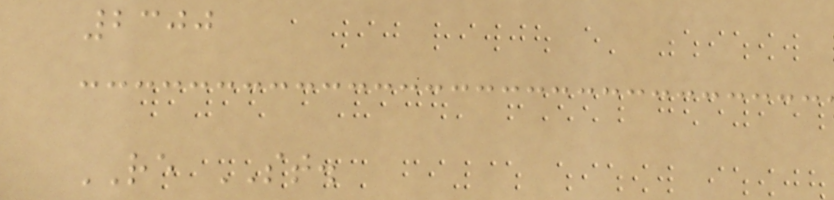2300
RE ST.
